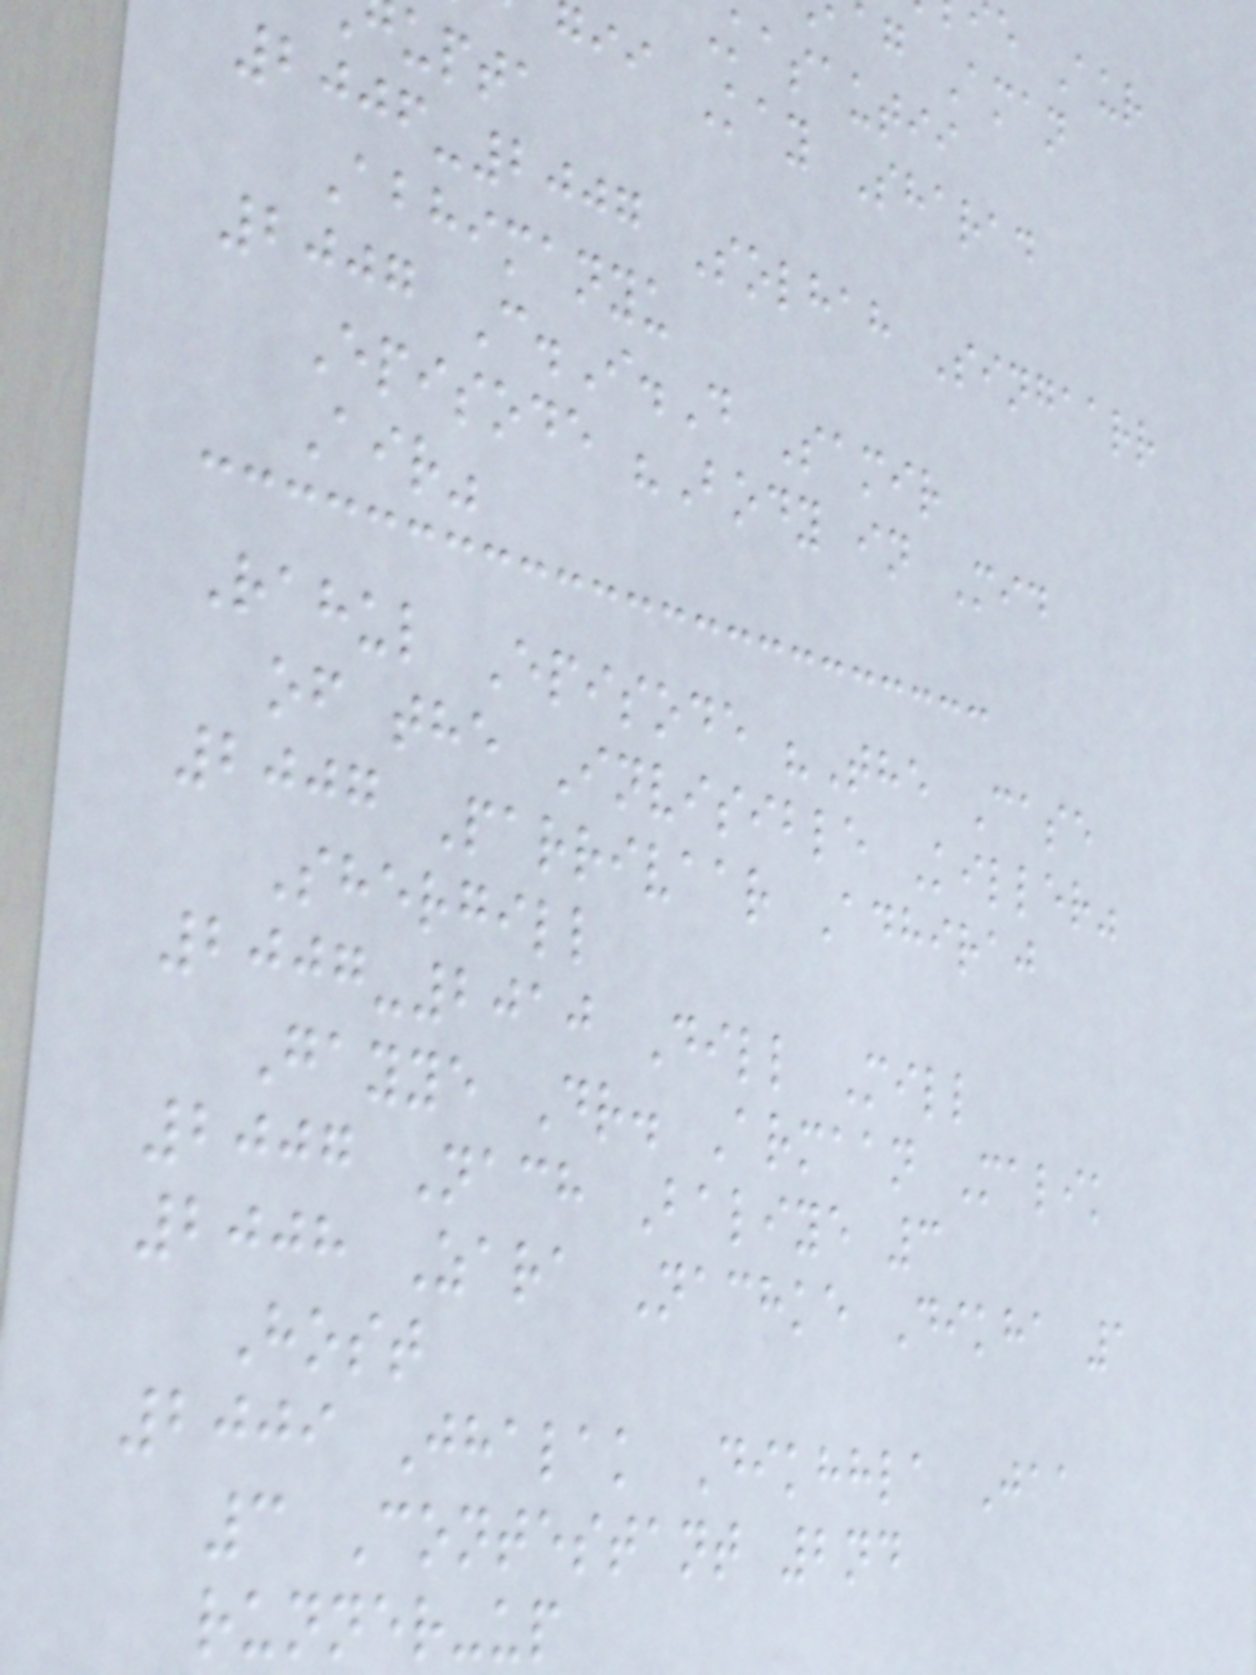ag Aman
kasautii
gii Kay Sharad
upta
2006-2007 Solhah Singaarr
Abhimanyu
2007 C.I.D Samir
Episode "Body in Mid
Air"
Rahul Episode "The Case
of the Invisible Killer"
2007 Parrivaar Adhiraj
Shergill
2007-2010 Dill Mill
Gayye Dr. Armaan Malik
2007 Nach Baliye 3
2008 Zara Nachke Dikha 1
Host
2009 Jhalak Dikhhla Jaa
3 Contestant 2nd
runner-up
